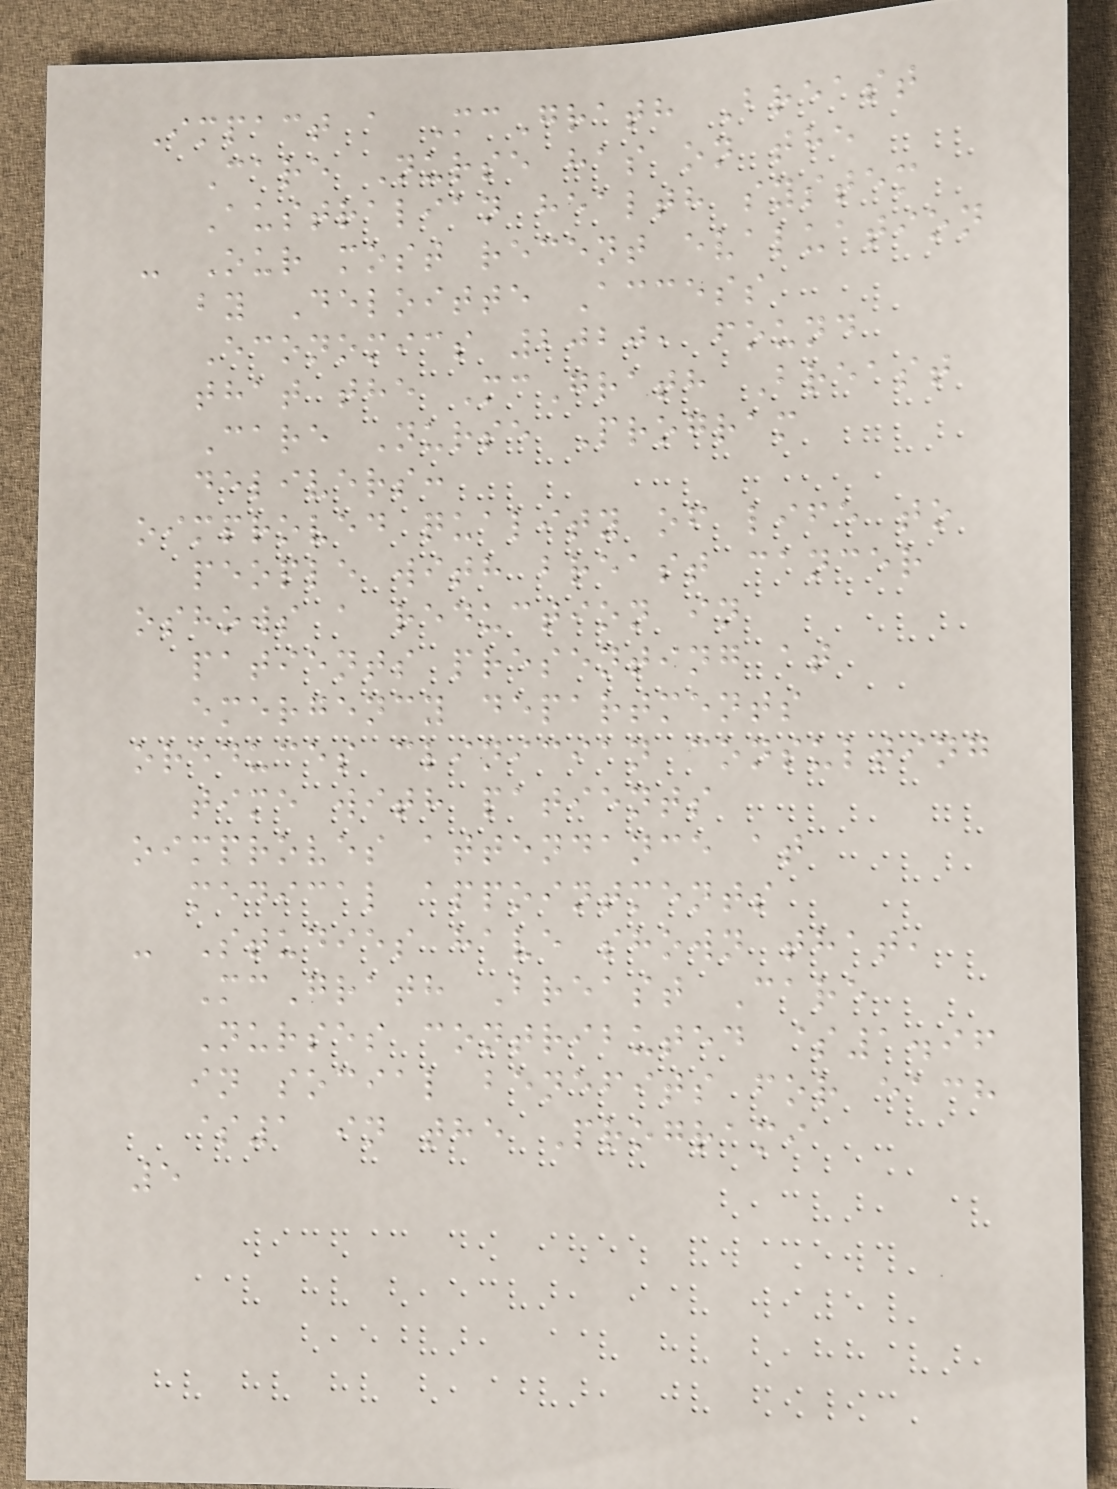Impact a McGrath Breast
Care Nurse has on the
Australian health system
- Our most recent evaluation
by Deloitte Access
Economics 2020, found
that the McGrath Breast
Care Nurse Program
delivers:
oimproved quality of life to
people with breast cancer
oshows a reduction in
patients presenting at
emergency departments
oreduces clinician consulting
time with patients
oimproves attendance at
medical appointments
- Studies have shown that,
McGrath Breast Care
Nurses contributed $1.96
in social benefits for each
$1 in the Programi
5
